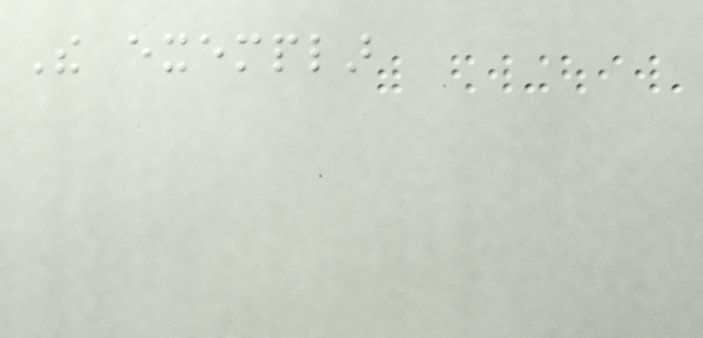The exemplar
